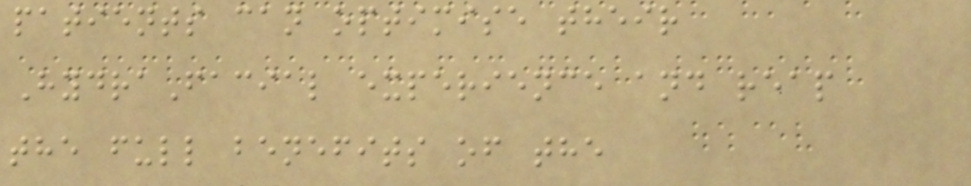patients can optimise their
HydraFacial experience and reap
the full benefits of the
